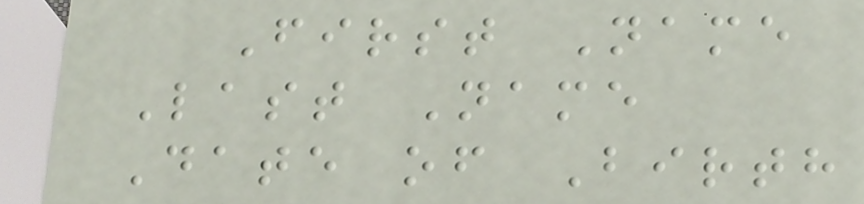First Name
Last Name
Date of Birth
